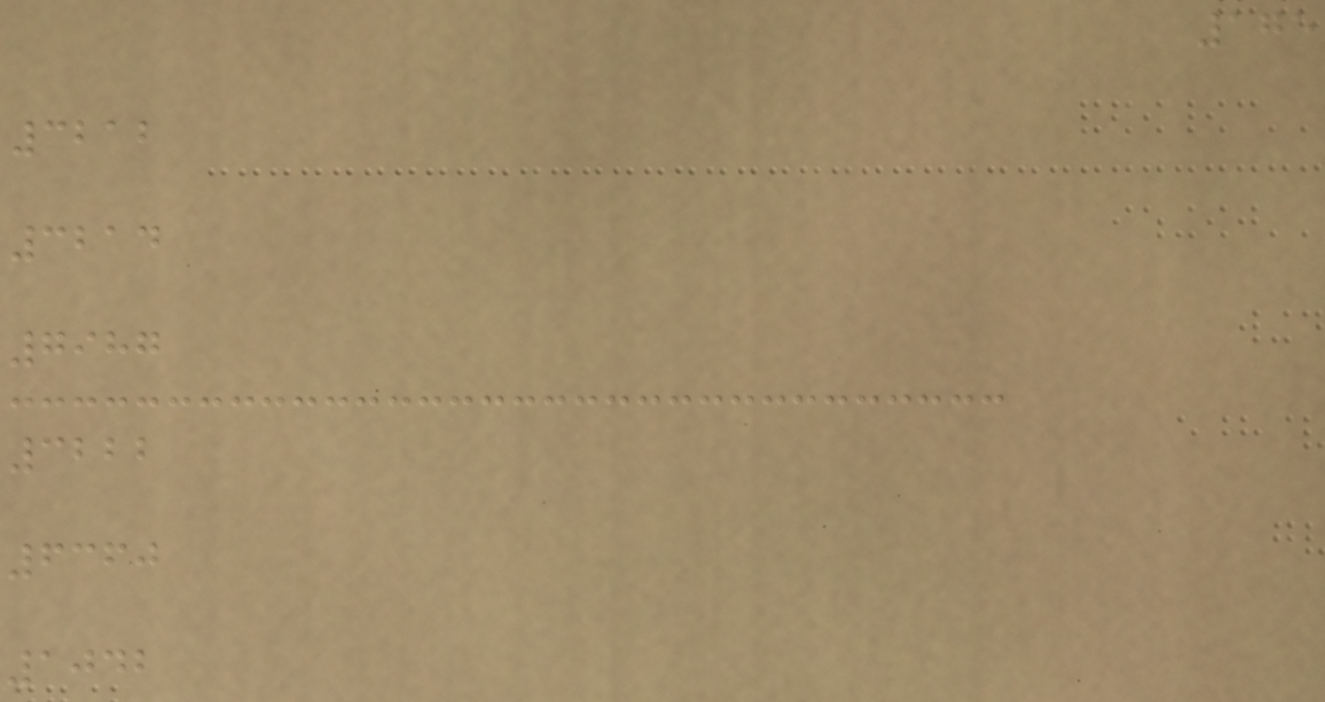175
3212
3214
7987
3222
6360
1042
